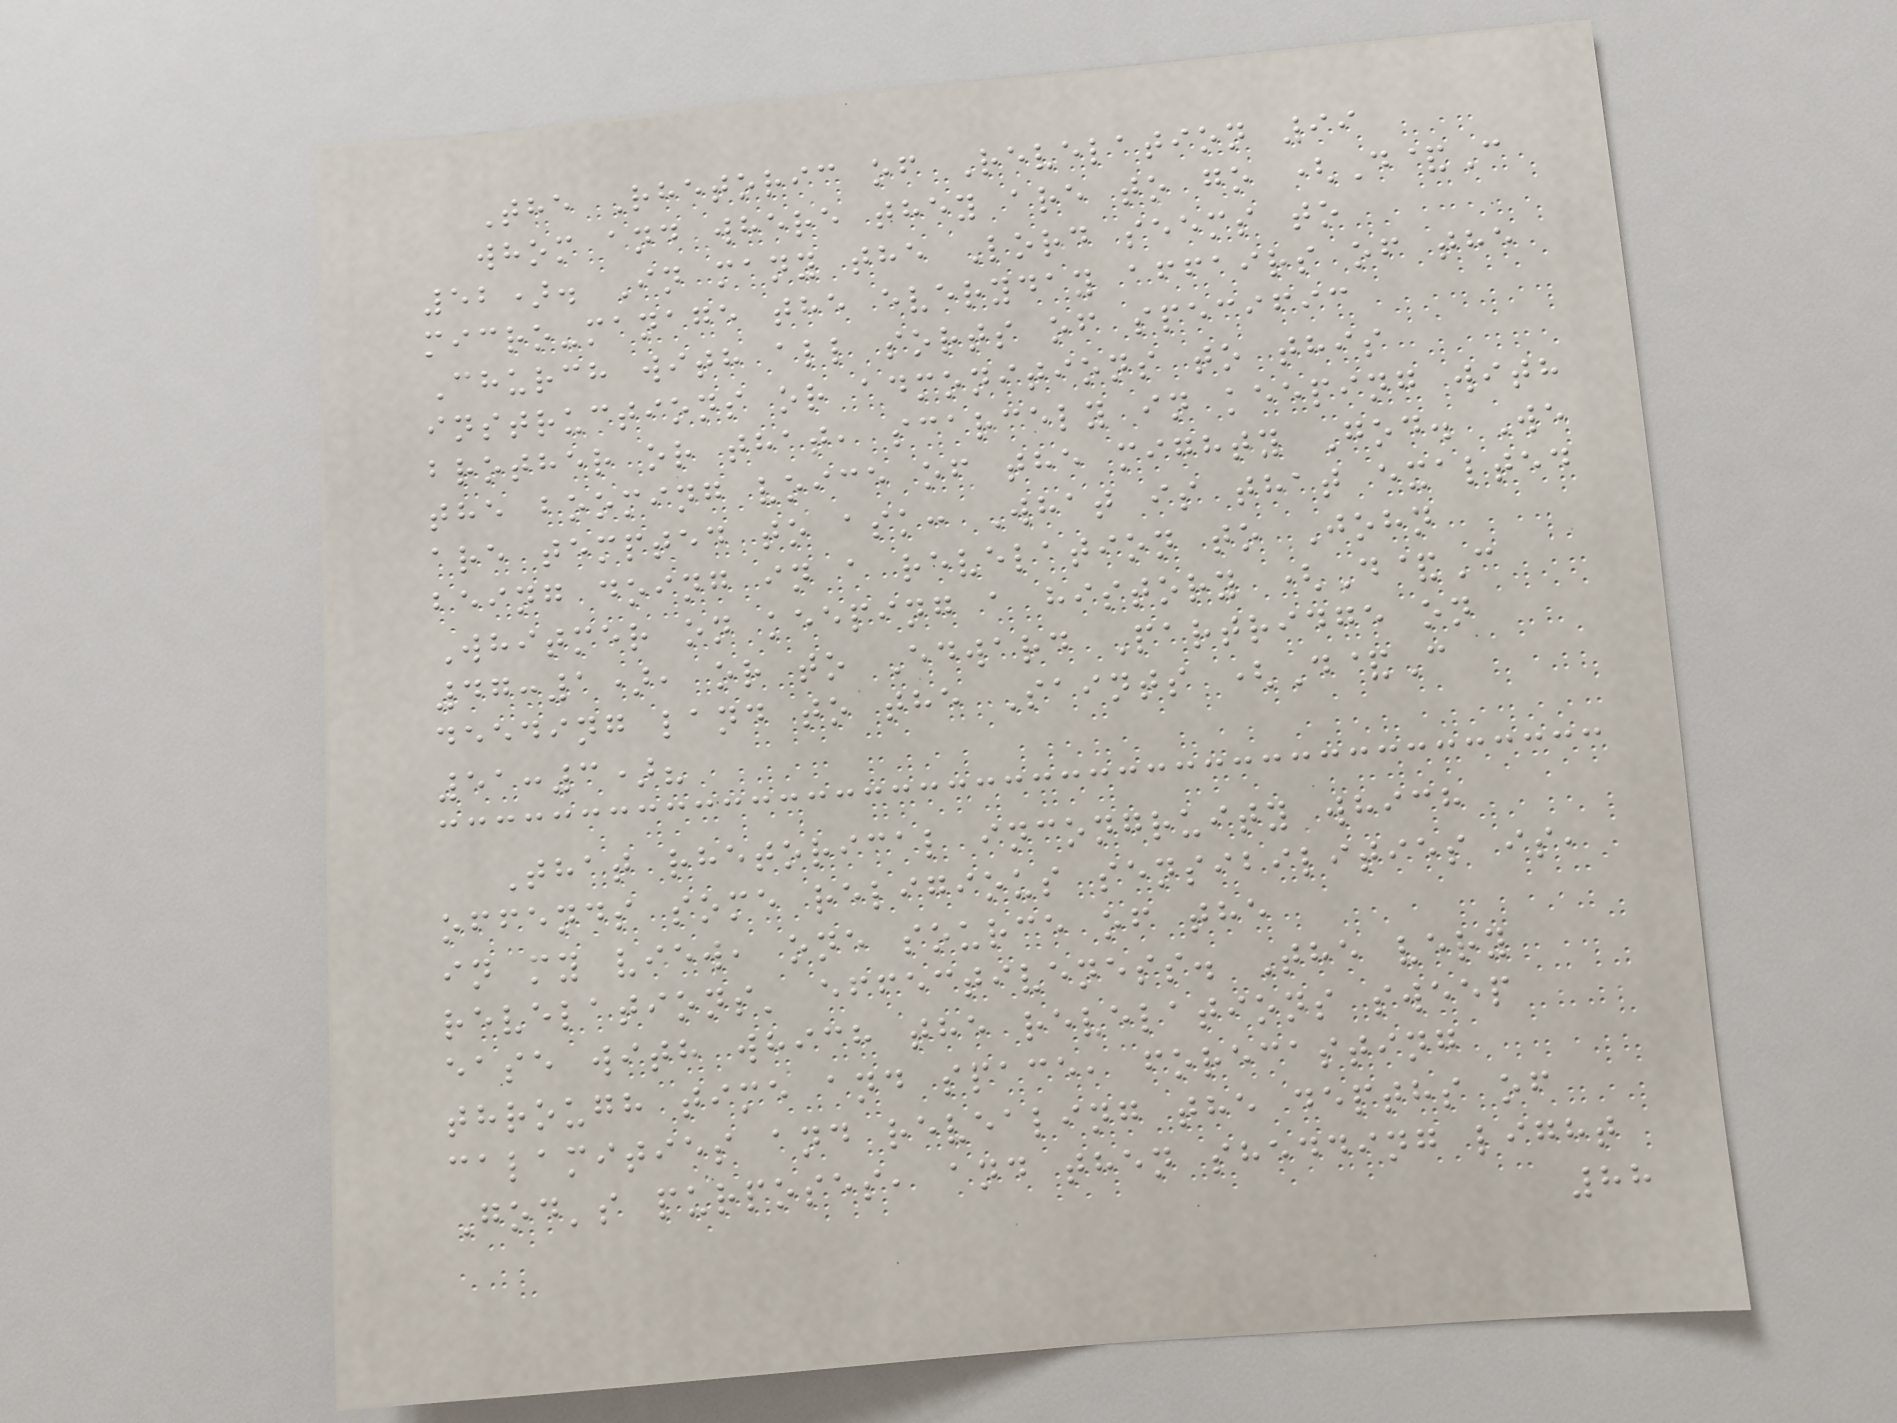The Rhetoric of Revelation 99
whom and where they are to go (D&C
52). In many the Lord seems to
micro-manage the everyday affairs of the
Church with all sorts of specific
instructions or admonitions to this
brother or that, scarcely in keeping with
the booming voice of the mighty God. We
are tempted to ask: What is that exalted
being doing in a revelation to John
Whitmer on keeping a history (D&C
47:1), or to Edward Partridge on
deeding land to the Saints (D&C
51:3)?
That rhetorical incongruity which
offends some religious sensibilities is,
in my view, one source of the
revelations' effectiveness. The very
ease with which the revelations sweep
through time and space, forecasting
calamities and revealing the depths of
God's purposes, and then shedding light
88
